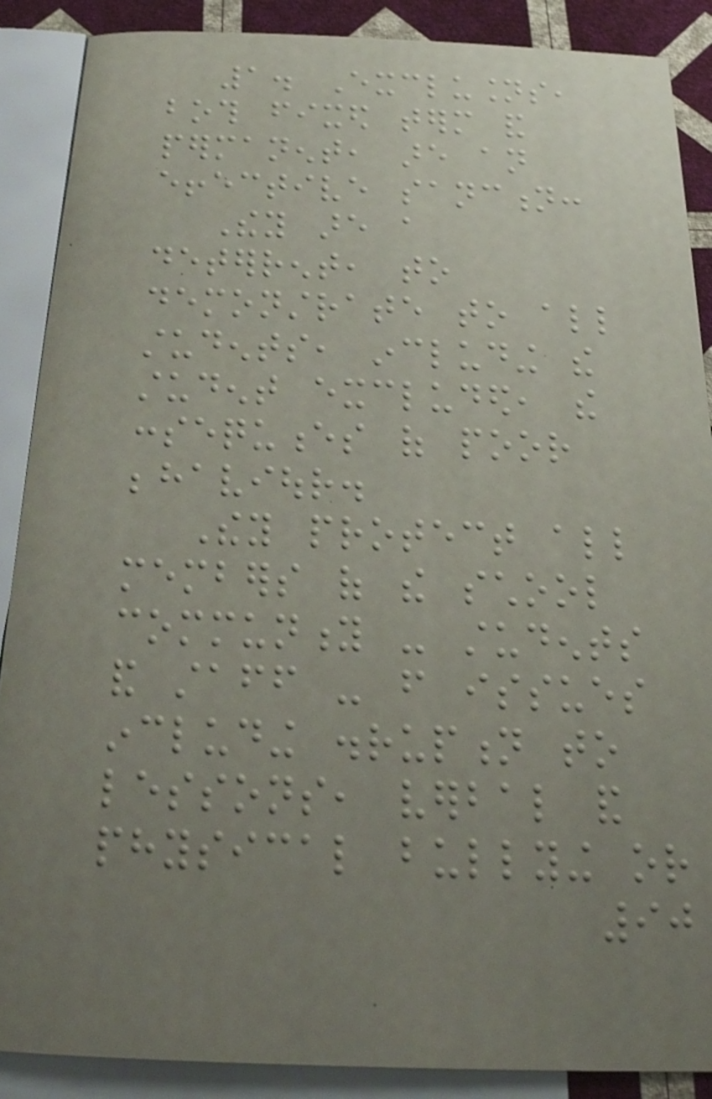1. Exclusions,
both fixed term and
permanent, are an
effective sanction:
They are a
deterrent, to
demonstrate to all
students, including the
student excluded, the
consequences of poor
behaviour.
They protect all
members of the school
community - students
and staff - from issues
including disruption to
lessons, verbal and
physical bullying or
90
